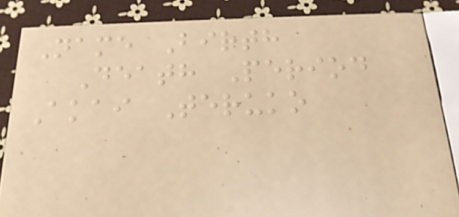Name Birth
Death Period
Akai Teruko
